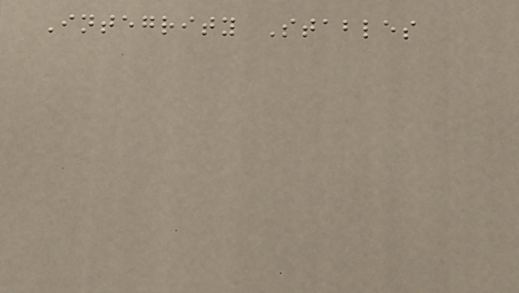Integrity Stables
